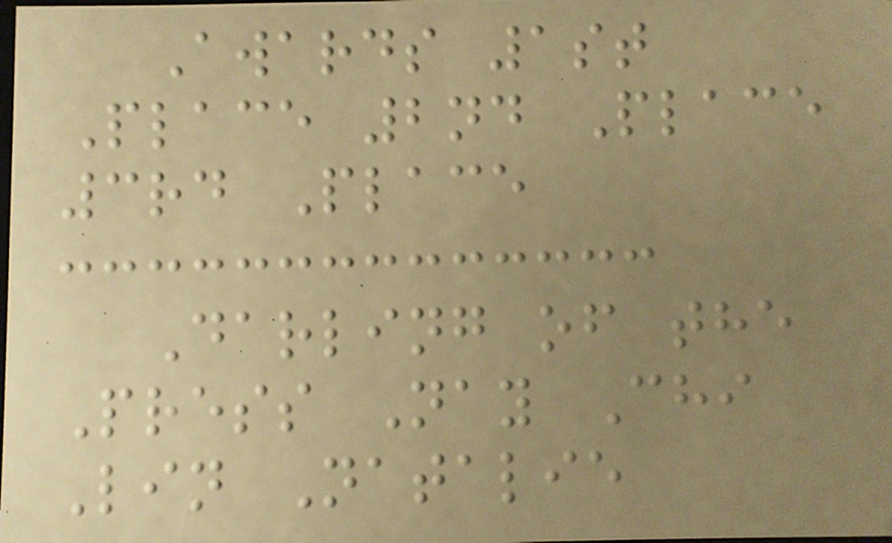Awards 1st
Place 2nd Place
3rd Place
Darling of the
Press Nay Chi
Lin Natalie
